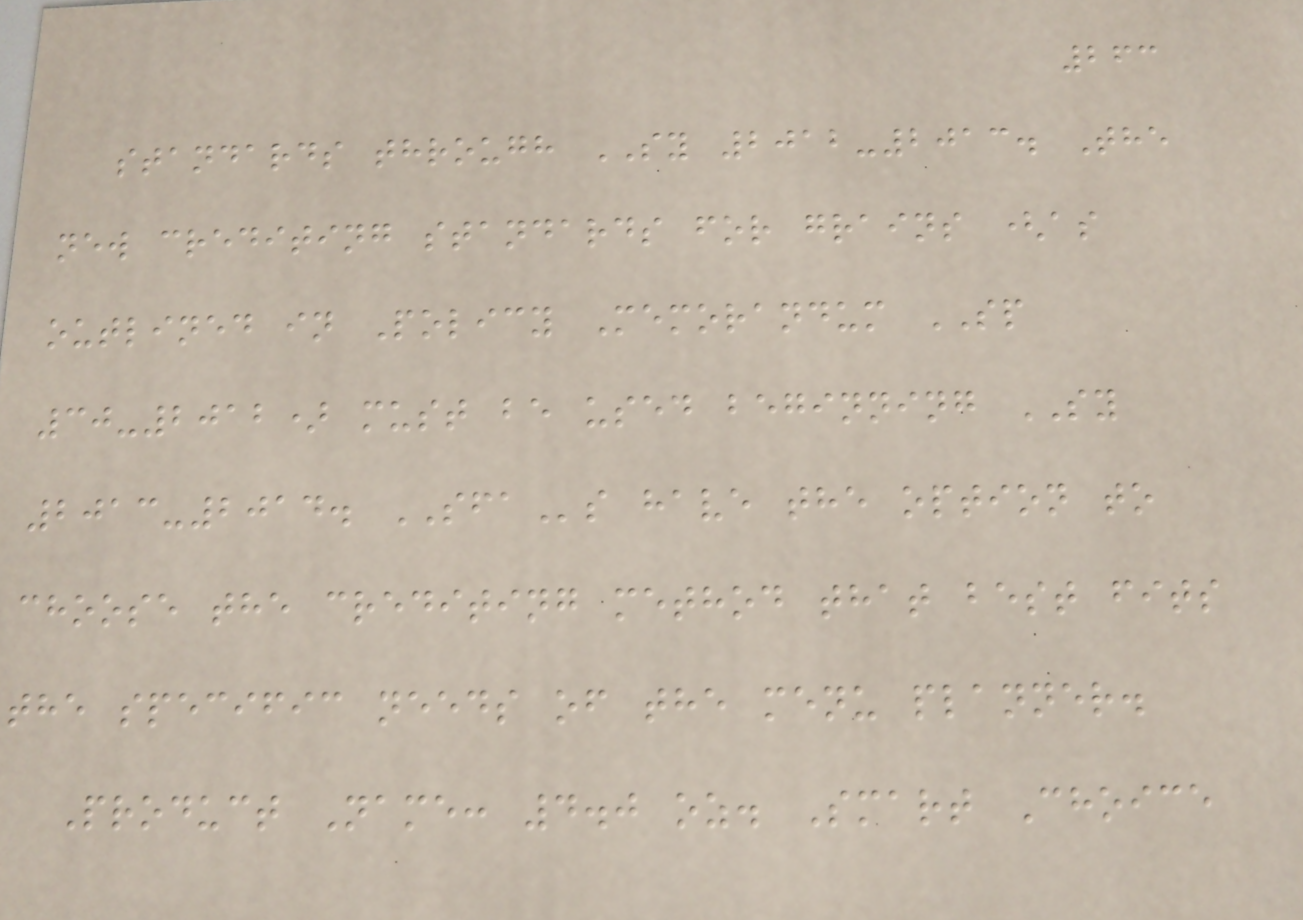263
standards through SY 2012-2013. The
new crediting standards for grains (as
outlined in Policy Memorandum SP
30-2012) must be used beginning SY
2013-2014. SFAs have the option to
choose the crediting method that best fits
the specific needs of the menu planner.
Product Name: 4.0 oz. Smart Choice
